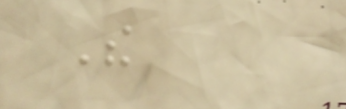The
